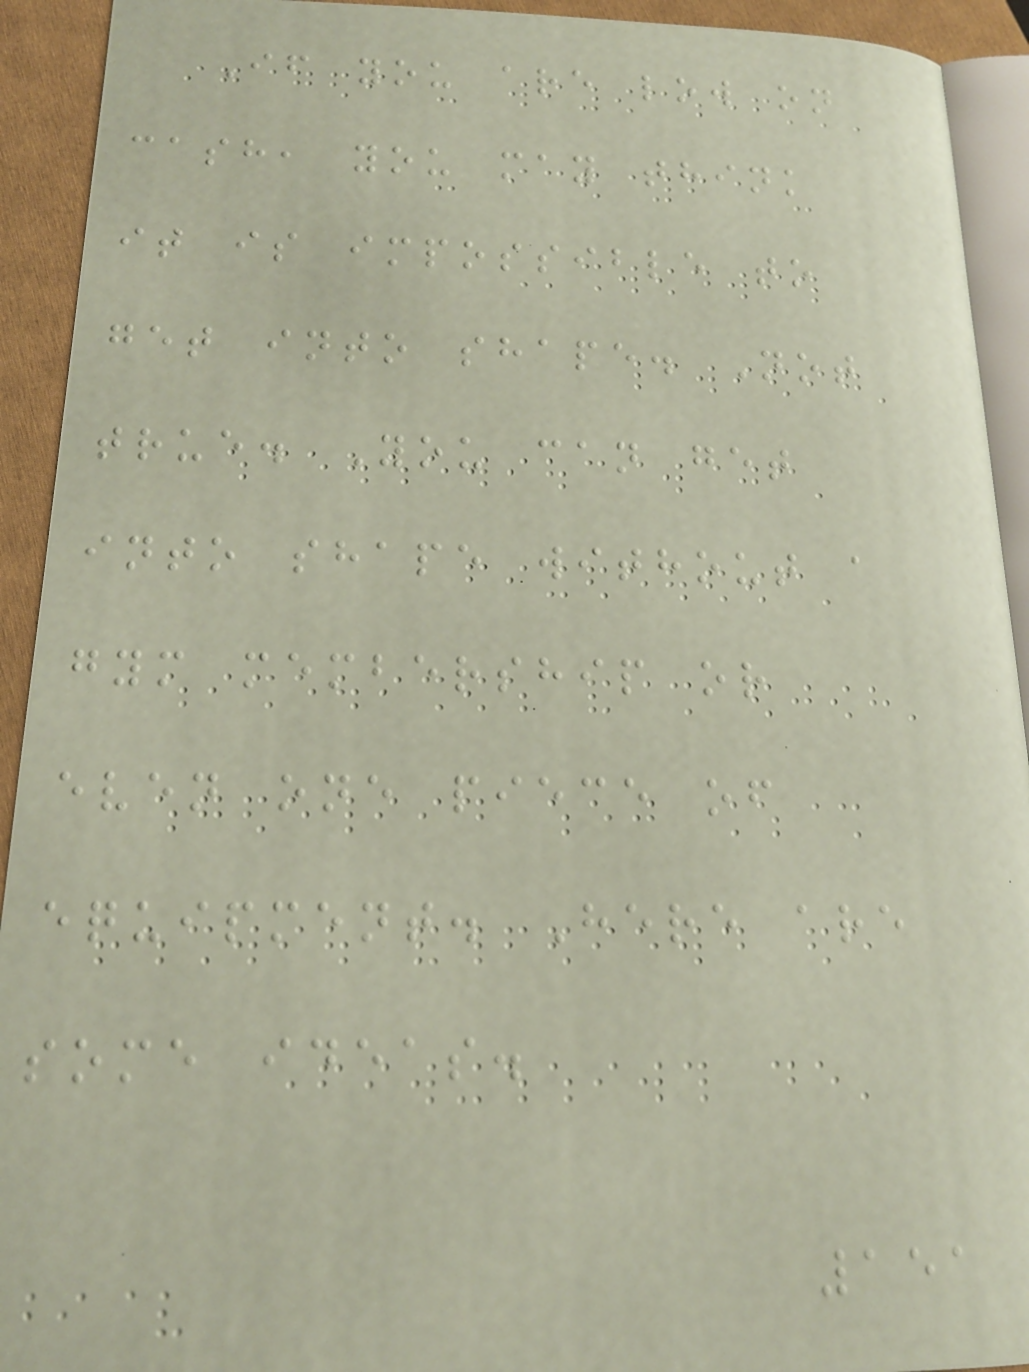If you are low on
cash, you may think
it is impossible to
get into shape. Not
true. You can get
into shape without a
gym membership or
even one piece of
equipment. Here are
some ideas.
151
